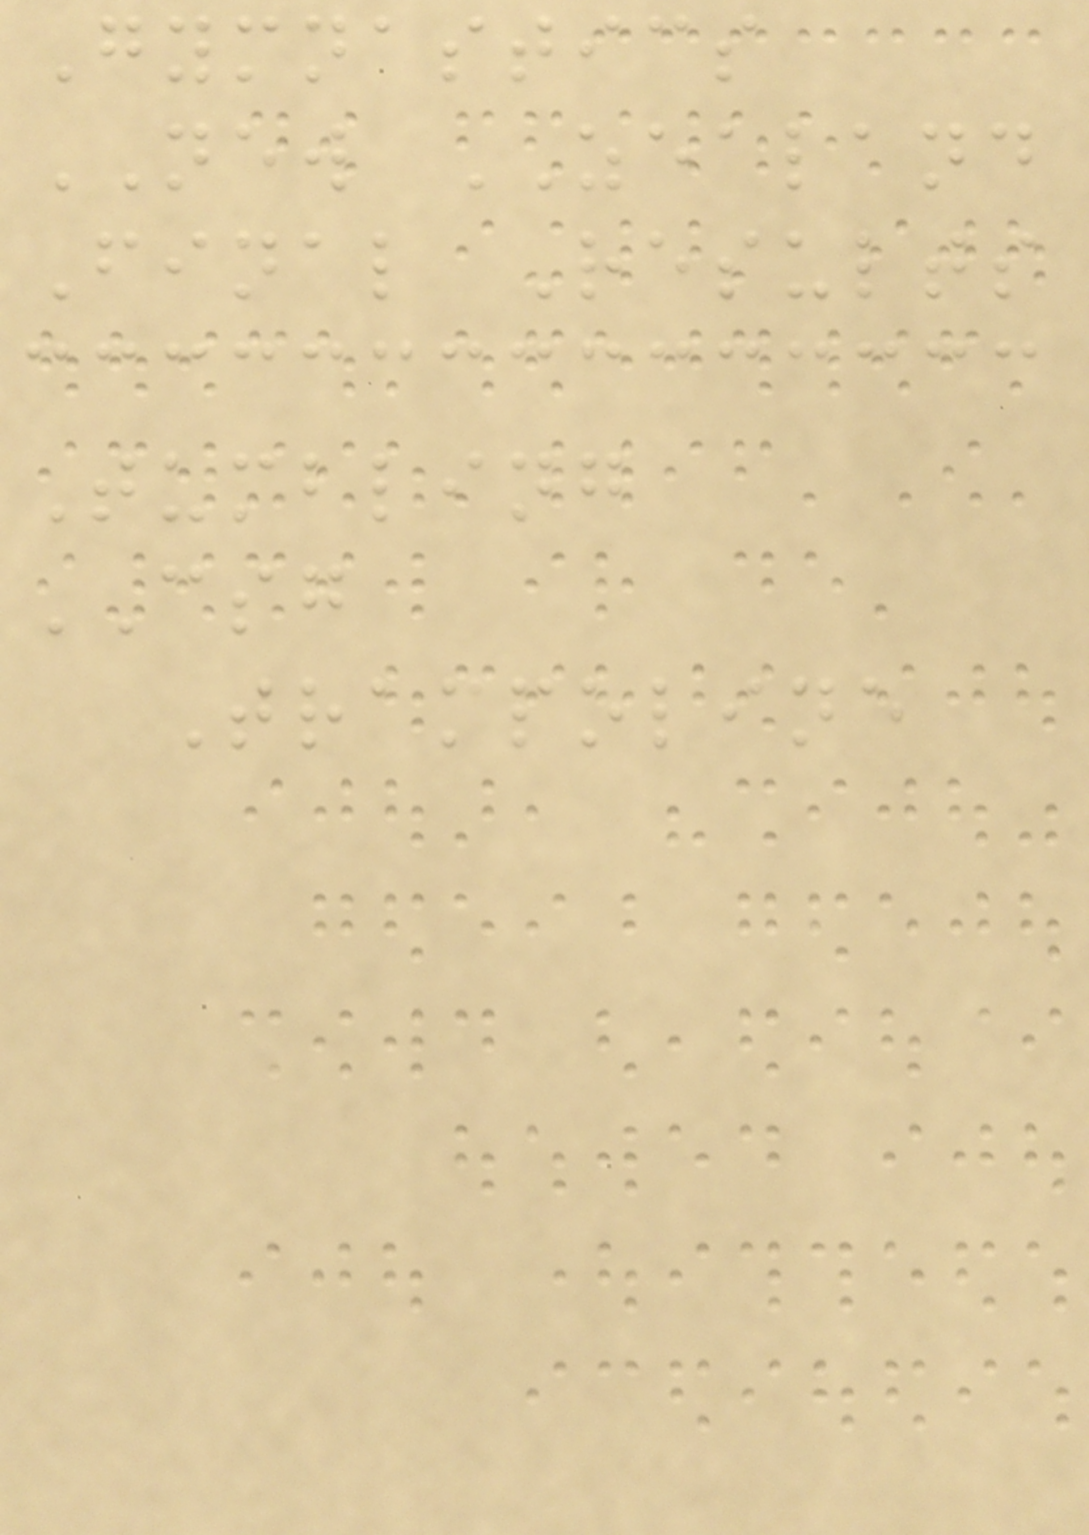Gymnastics
NEW ZEALAND
Final Results
Tumbling
CSG
Trampoline
